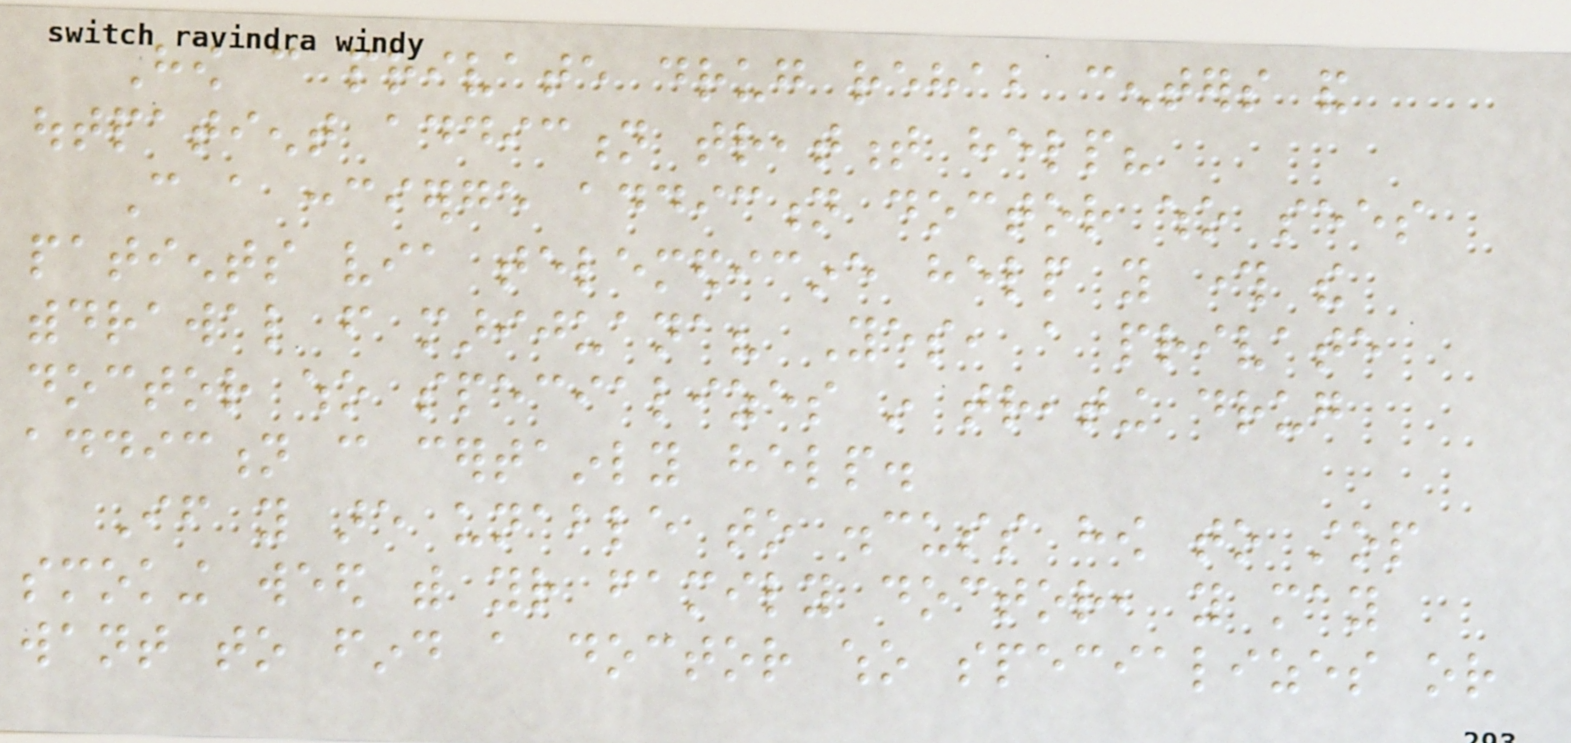How can private drug rehab centers and
outpatient addiction treatment help?
Can a concierge addiction doctor who sees
patients via telemedicine help you through the
withdrawal from marijuana? Yes, a private
doctor who specializes in treating drug
addiction can certainly help.
If you are unable to discuss how to stop
smoking weed with your family doctor, you may
want to find a doctor who specializes or
